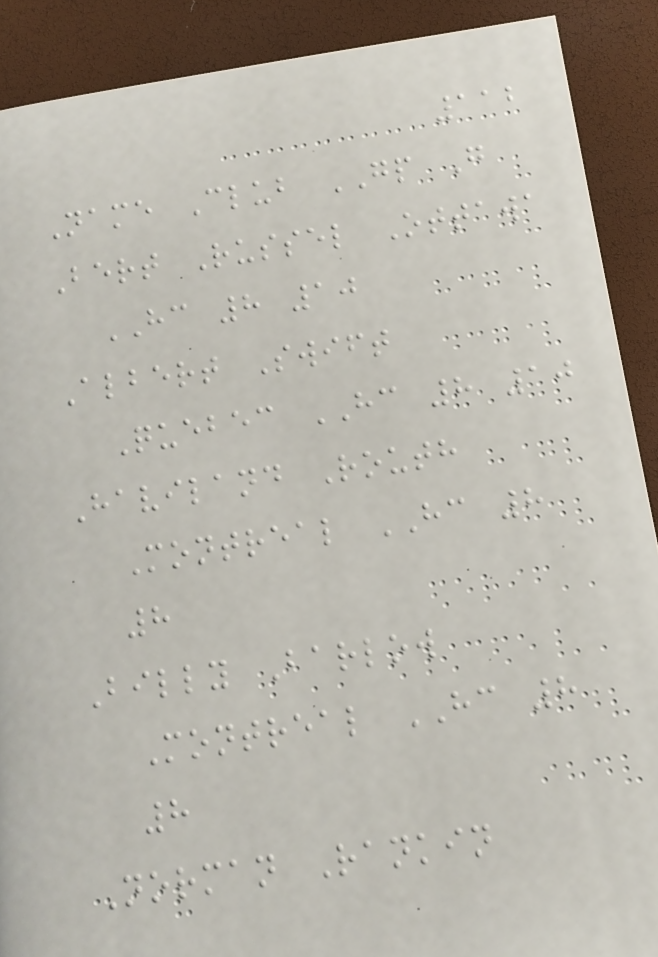112
Name Club GP G
Bert Russel Ottawa
HC 8 10
Albert Swift
Quebec HC 8 10
Haviland Routh
Montreal HC 8
8
Billy Barlow
Montreal HC 8
8
Norman Rankin
